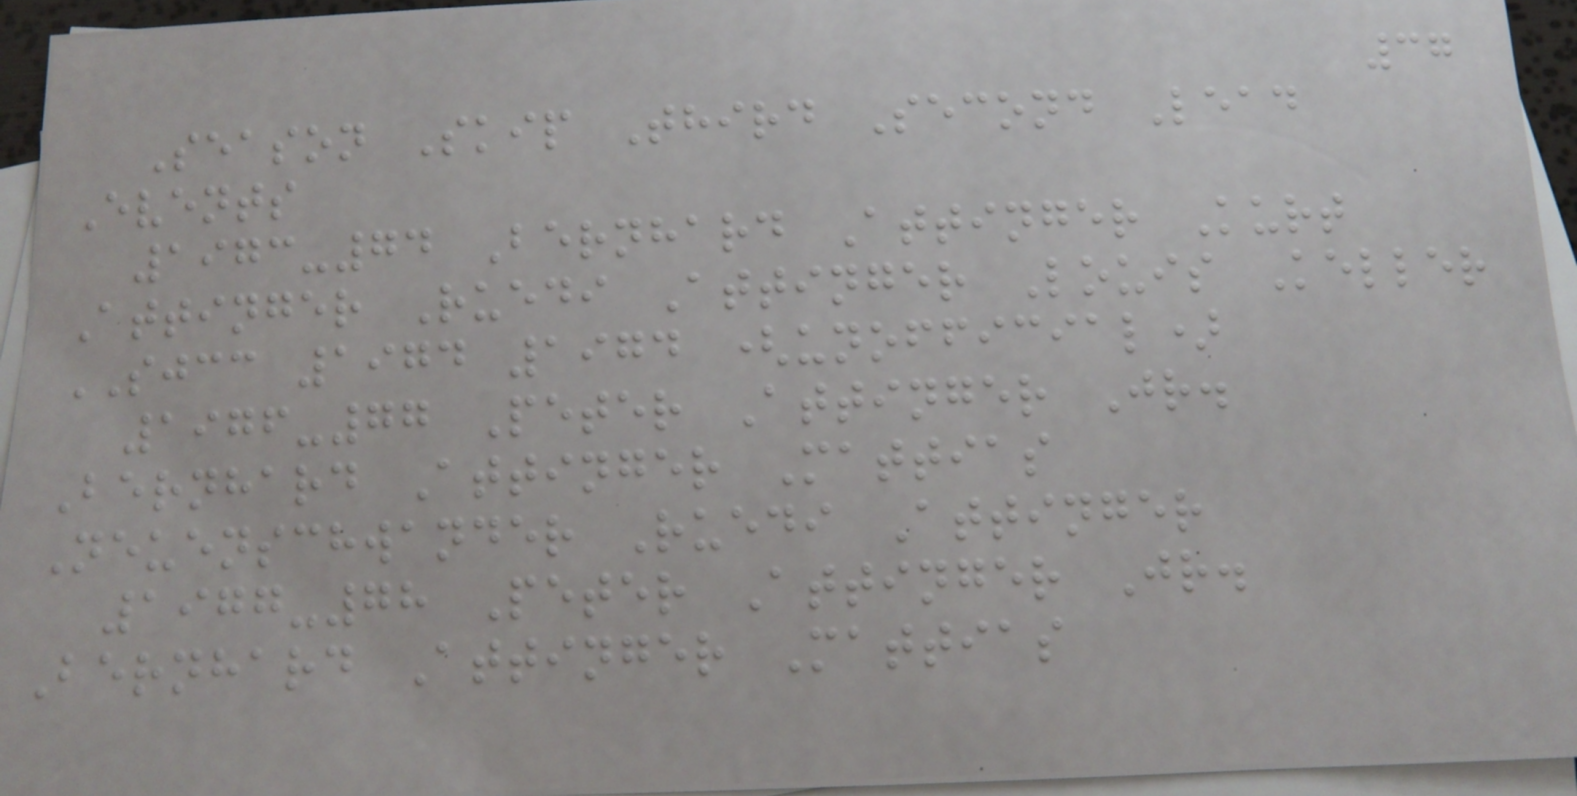37
Season Skip Third Second Lead
Events
1973-74 Bernhard Attinger Kurt
Attinger Ruedi Attinger Louis Keller
SJCC 1974 1974 (unofficial)
1976-77 Peter Attinger Jr.
Bernhard Attinger Mattias
Neuenschwander Ruedi Attinger
1977-78 Peter Attinger Jr.
Bernhard Attinger Mattias
